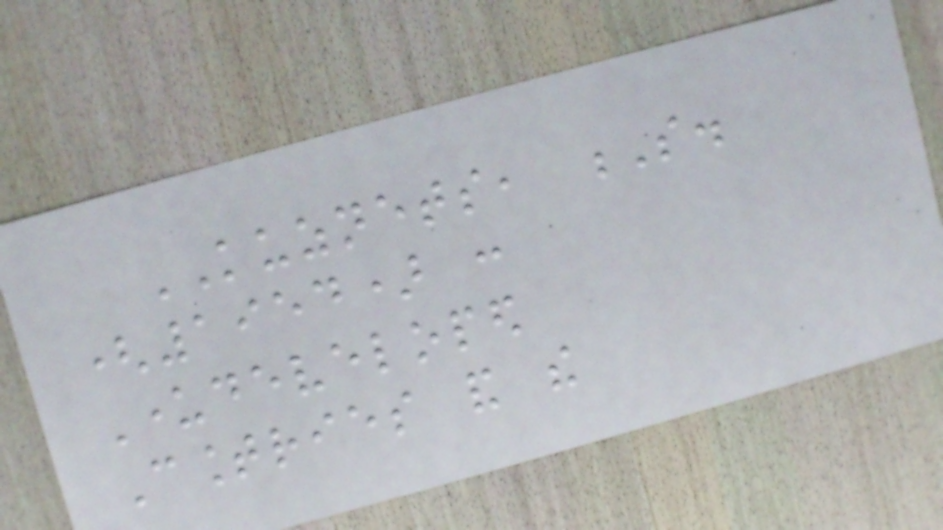KUZNETS, S.
(1954) :
Underdeveloped
Countries and the
